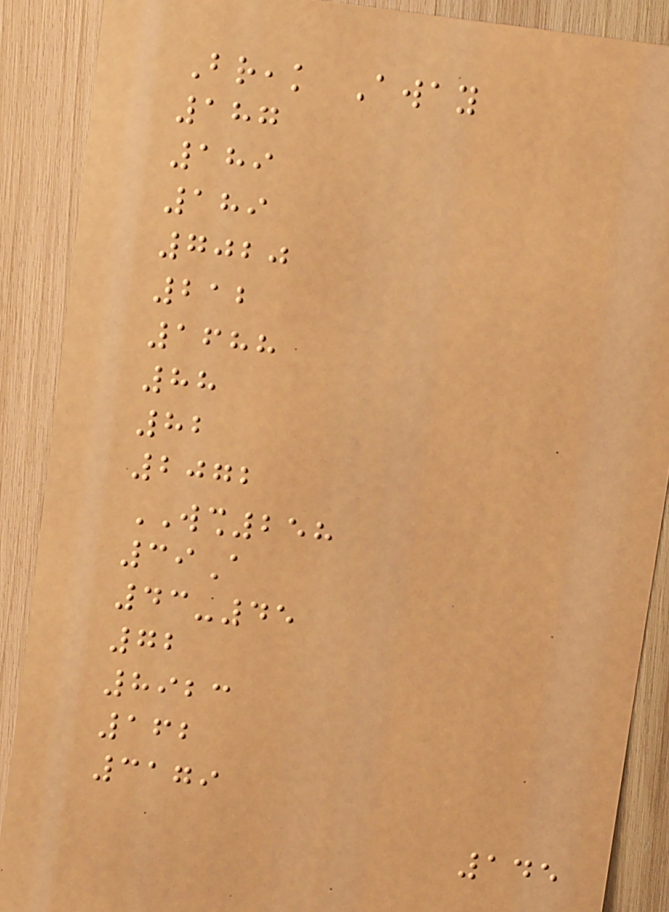Break Away
187
189
189
7020
212
1688
88
82
2072
WSH258
39A
43-45
72
8923
162
3179
145
